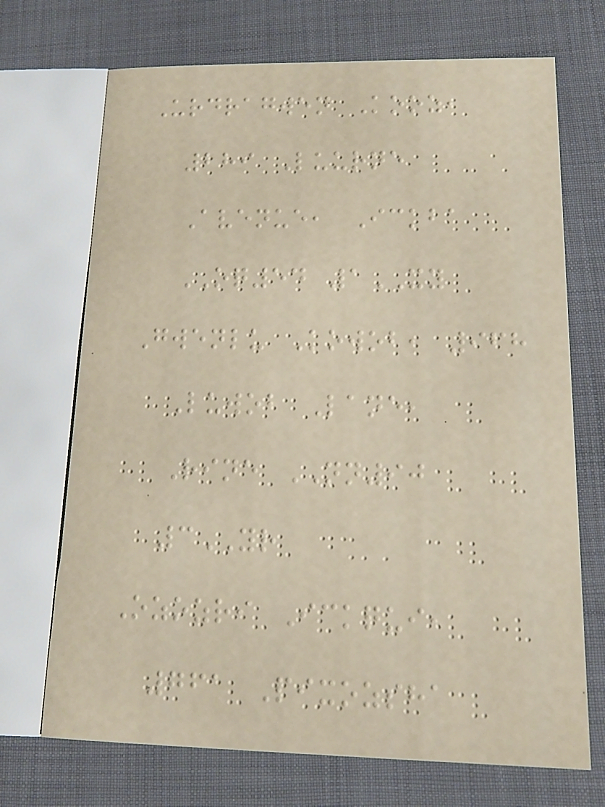Urdragwen Kooz,
289 Luurne
Avenue, Ickba
OQ54 1XY
Gwenlu Kowob, 968
Luwob Lane,
Rine NN90
3YR
Ozozri Ickqui,
761 Pixozsha
